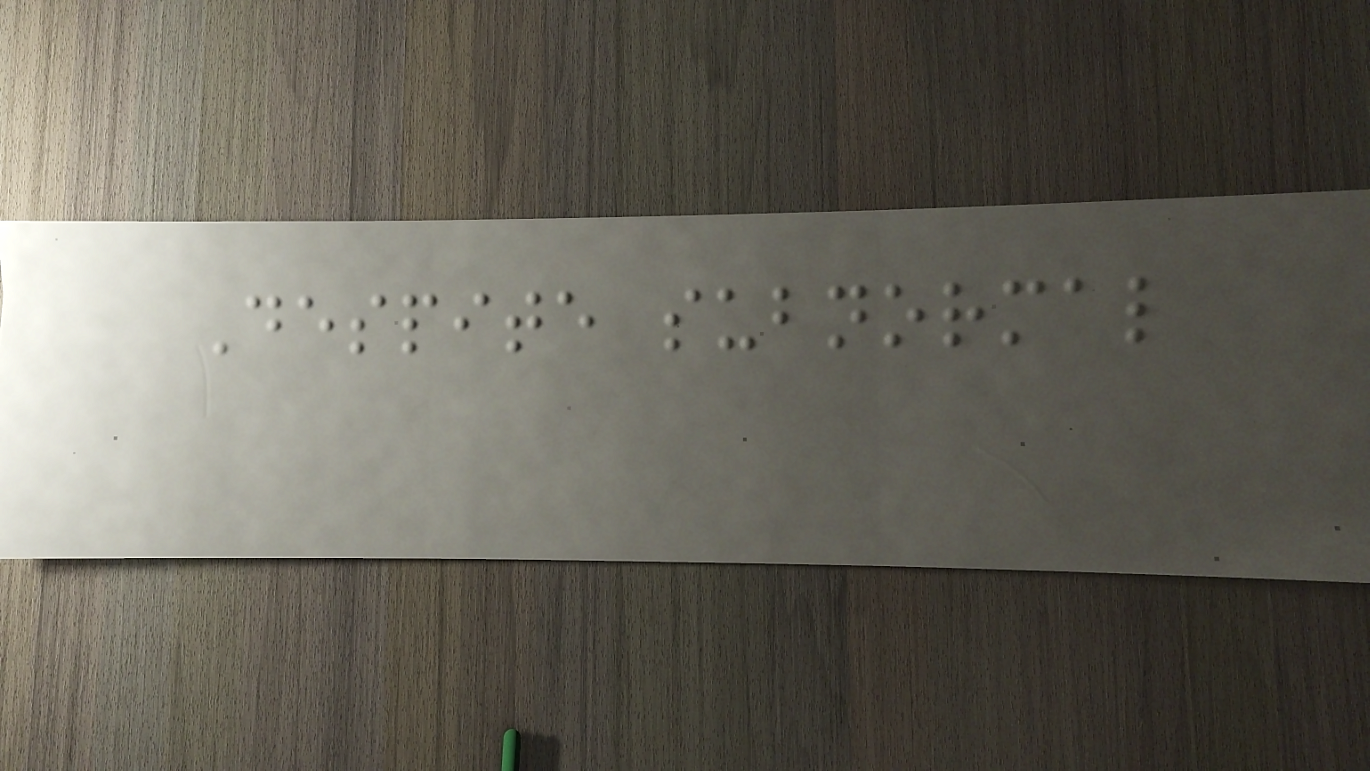Despite subnormal
